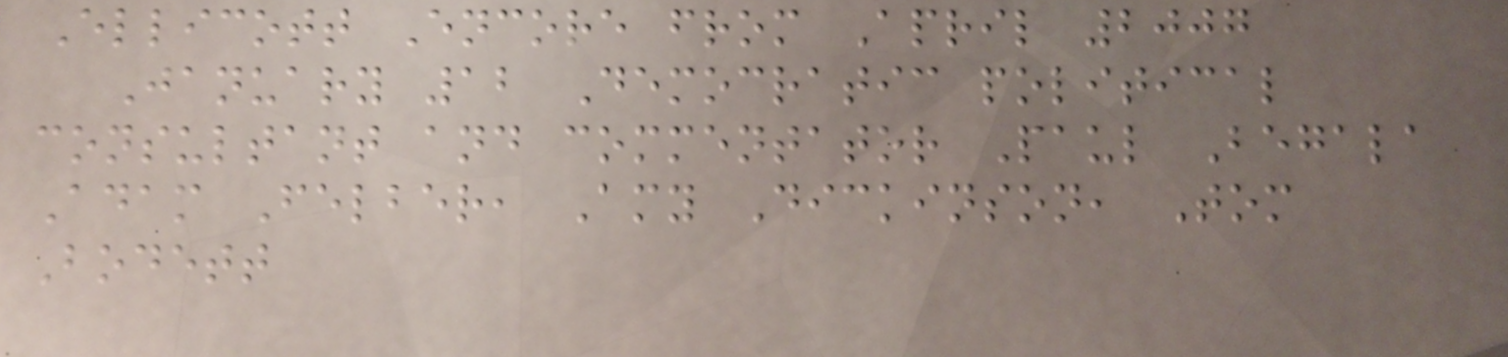Ellicott Encore from April 2007
January 12 Democratic political
consultant and commentator Paul Begala
Adam Felber, Amy Dickinson, Tom
Bodett
